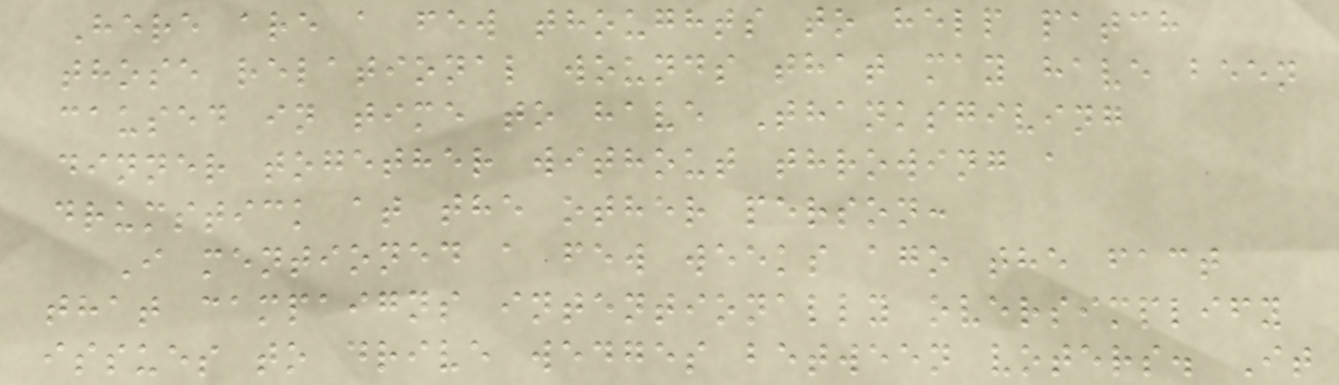Here are a few thoughts to help patch
those relational wounds that may have been
caused in time to have Thanksgiving
dinner together without throwing a
drumstick at the other person:
I mentioned a few weeks ago the fact
that campaigns intentionally oversimplify
issues to drive wedges between voters. It
